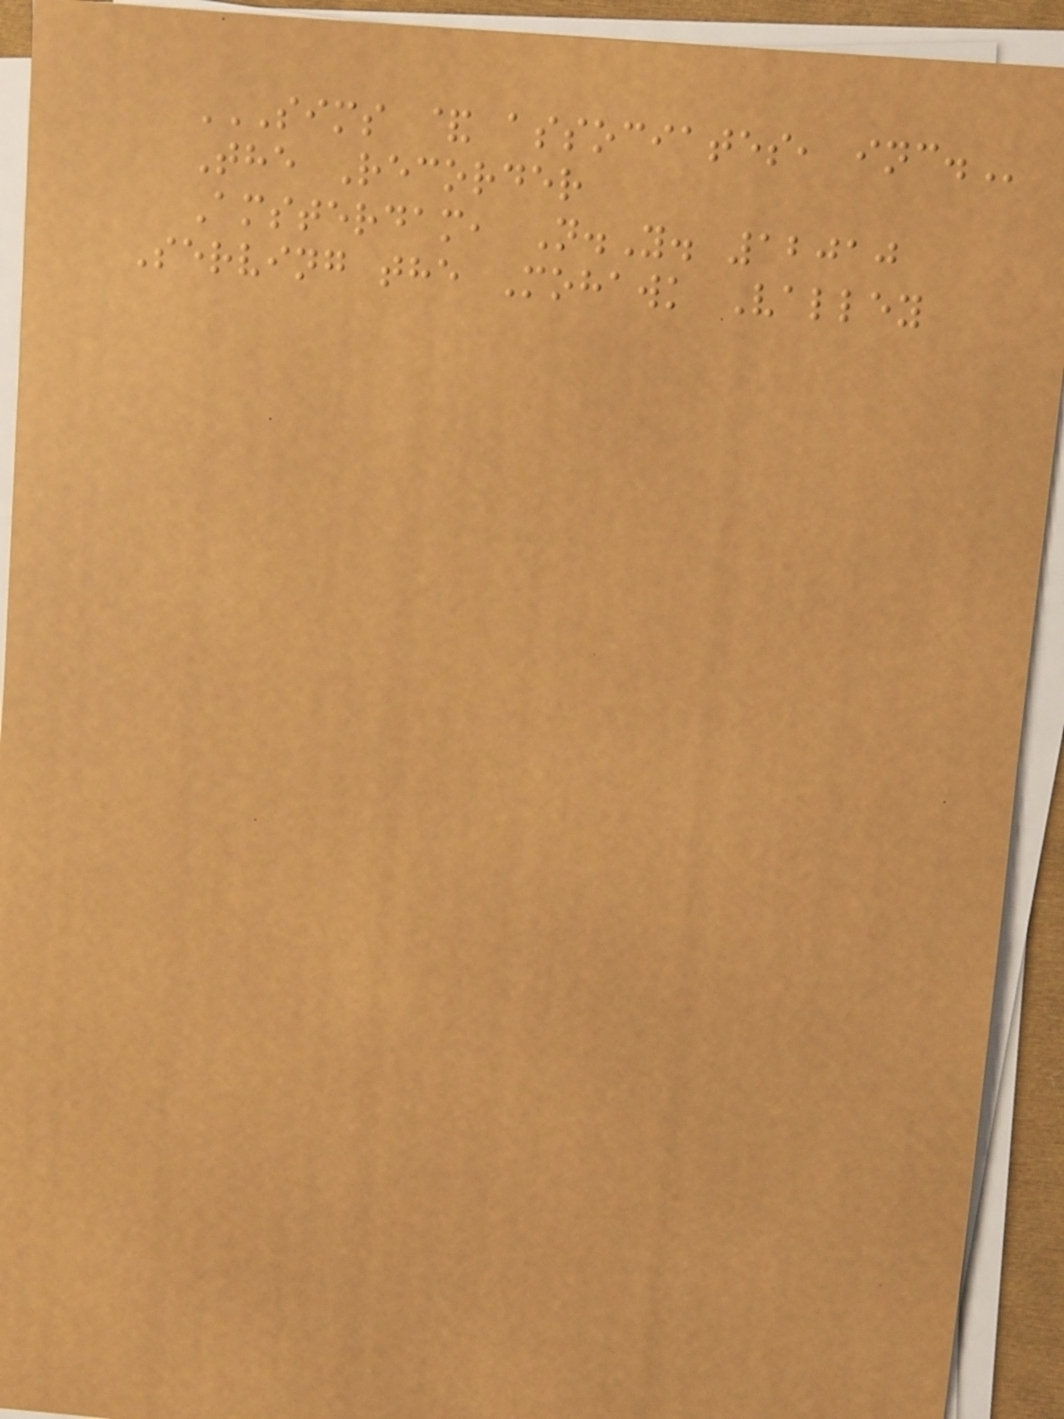SIMS & ASSOCIATES, INC.
The Recorder
Amsterdam, N.Y. 12010
Serving the Mohawk Valley
